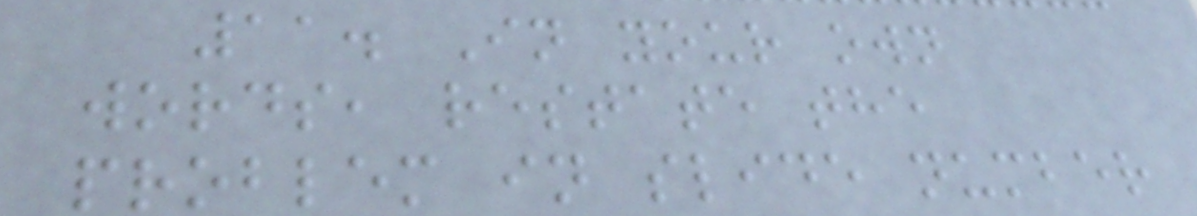11. In your own
words, restate the
problem in slide number
